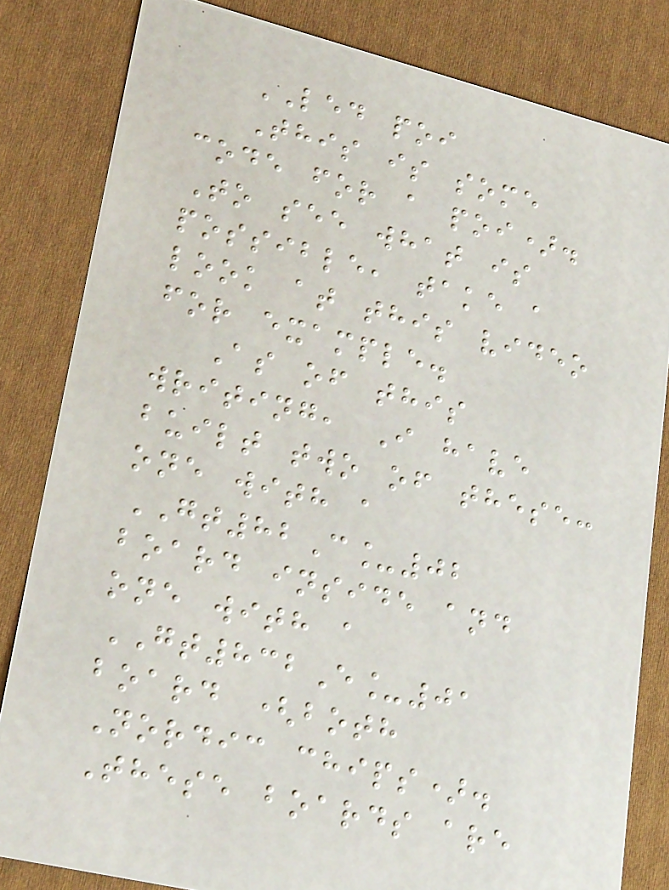LED poi
This is some
code for a poi).
To see what is
possible, take a
look at this video
for example.
As of this
writing, I have
built two of these:
one with a
GT82C_02
board inside and
one with a
GT832E_01
board (both
Nordic chips).
These boards are
